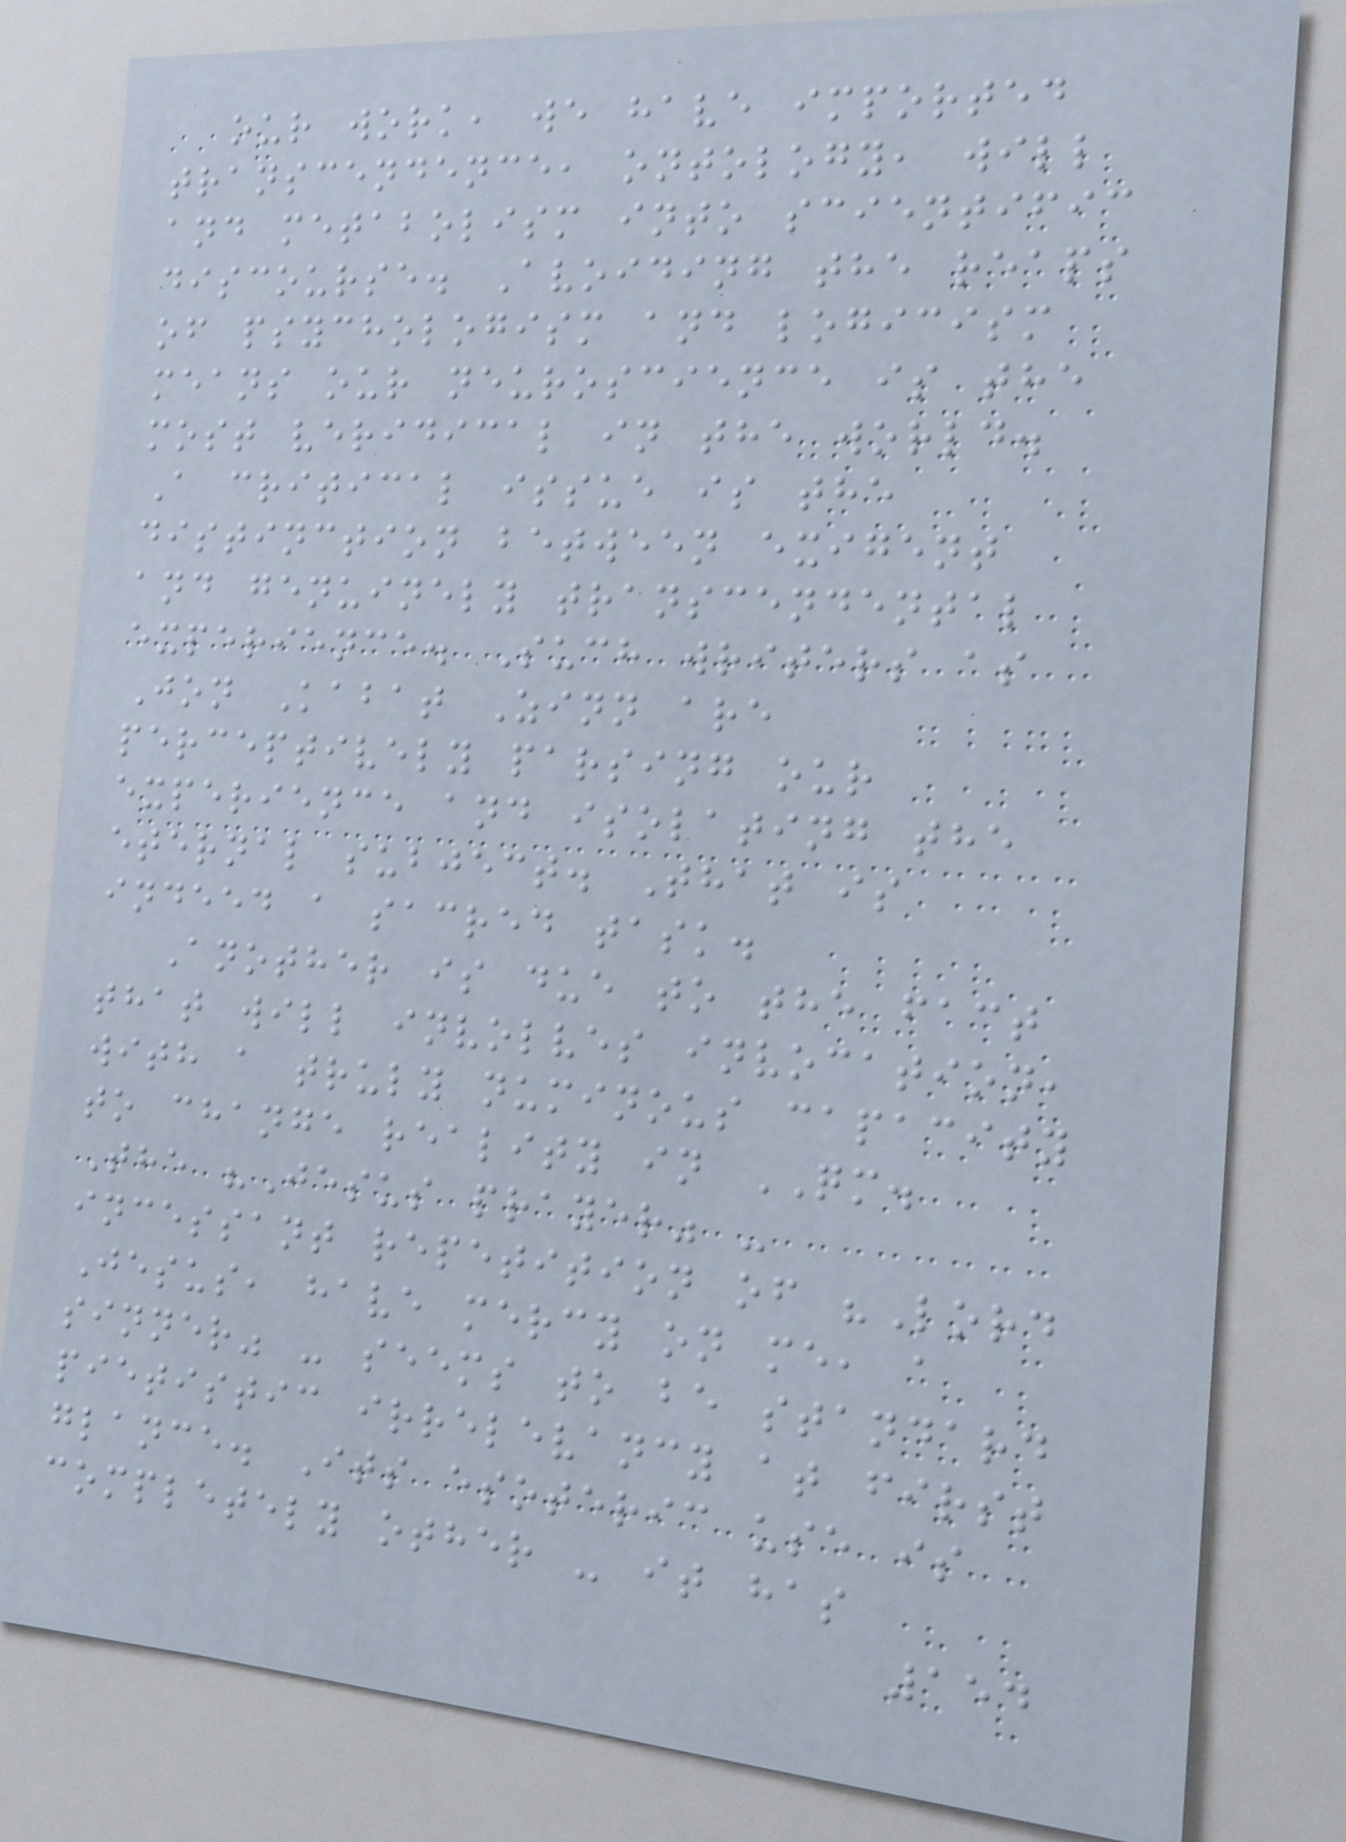our work, we have imported
transcendence, ontology, will
and metabolism into scientific
discourse. Avoiding the reaps
of psychologism and logicism
means our neuroscience is the
most veridical in the world.
A critical issue is the
distinction between exigent
and genuinely transcendental
experience. Such writers as
Jon Kabat Zinn are
perceptively parsing our
experience and isolating the
eternal subject. That is
indeed a sacred task.
Another is due to the fact
that will involves invocation,
with a truly numinous capacity
to change reality in QM.
The "Jesus prayer" -
incessant repetition of "Lord
Jesus, have mercy on me, a
sinner" - seems to be standard
pietistic irrelevancy at first
glance. Its esoteric use is
completely other - it has
154
